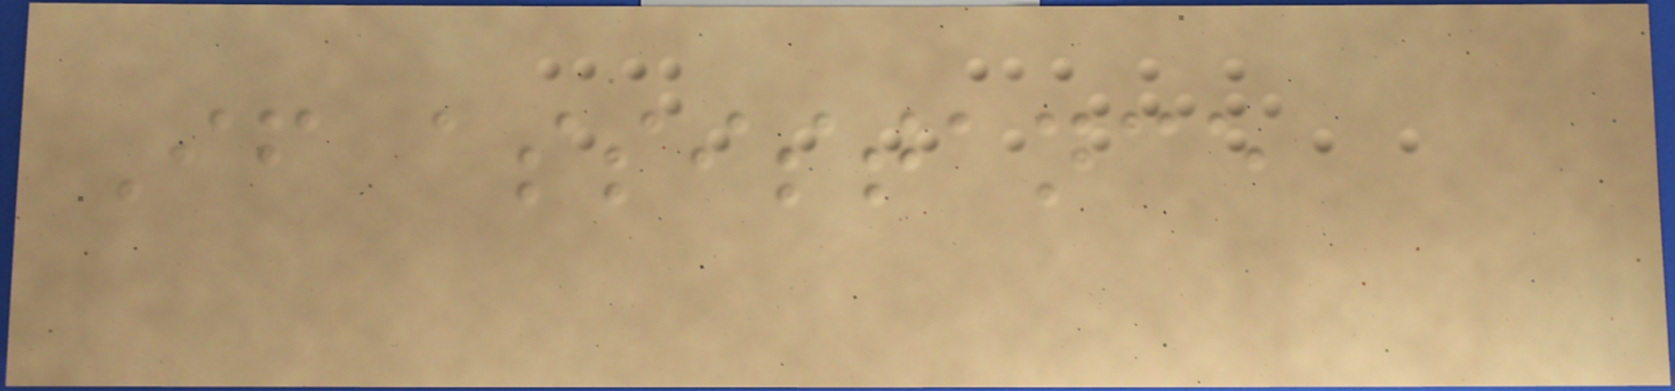If assistance
